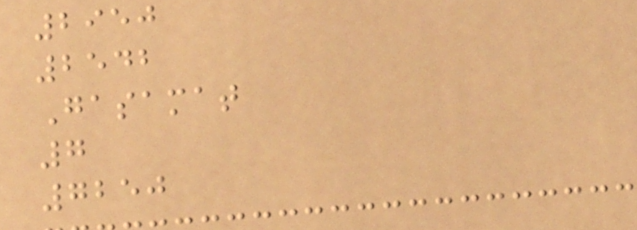2950
2542
Gasamat
7
7250
